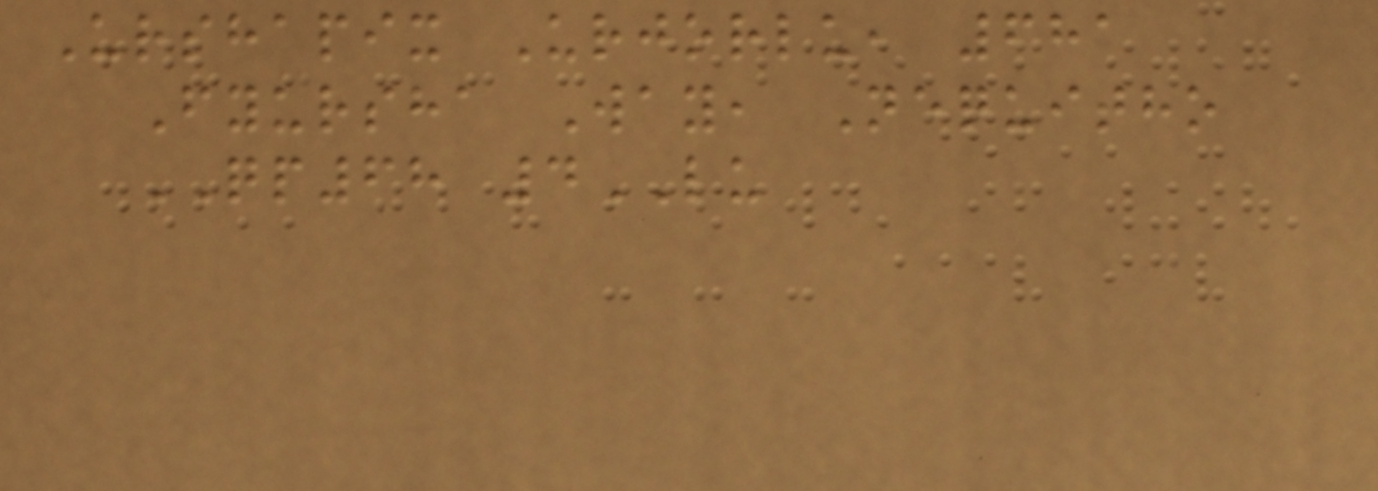Urshapix Urjorlu, 681
Fyursha Way, Nequitho
QP68 4LU
